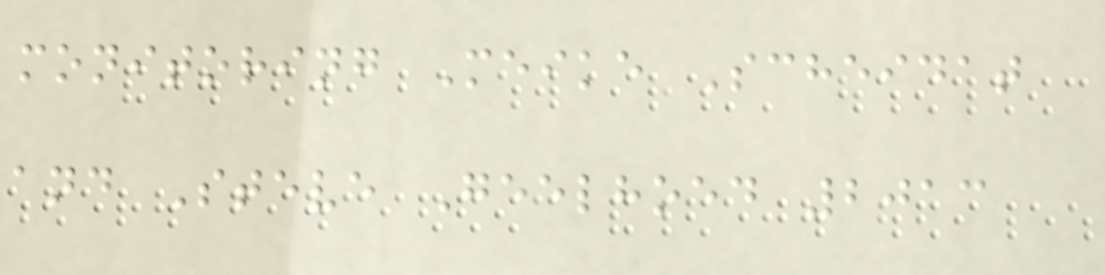monitoring Meike Scheidat
and Steve Geelhoed 2013
